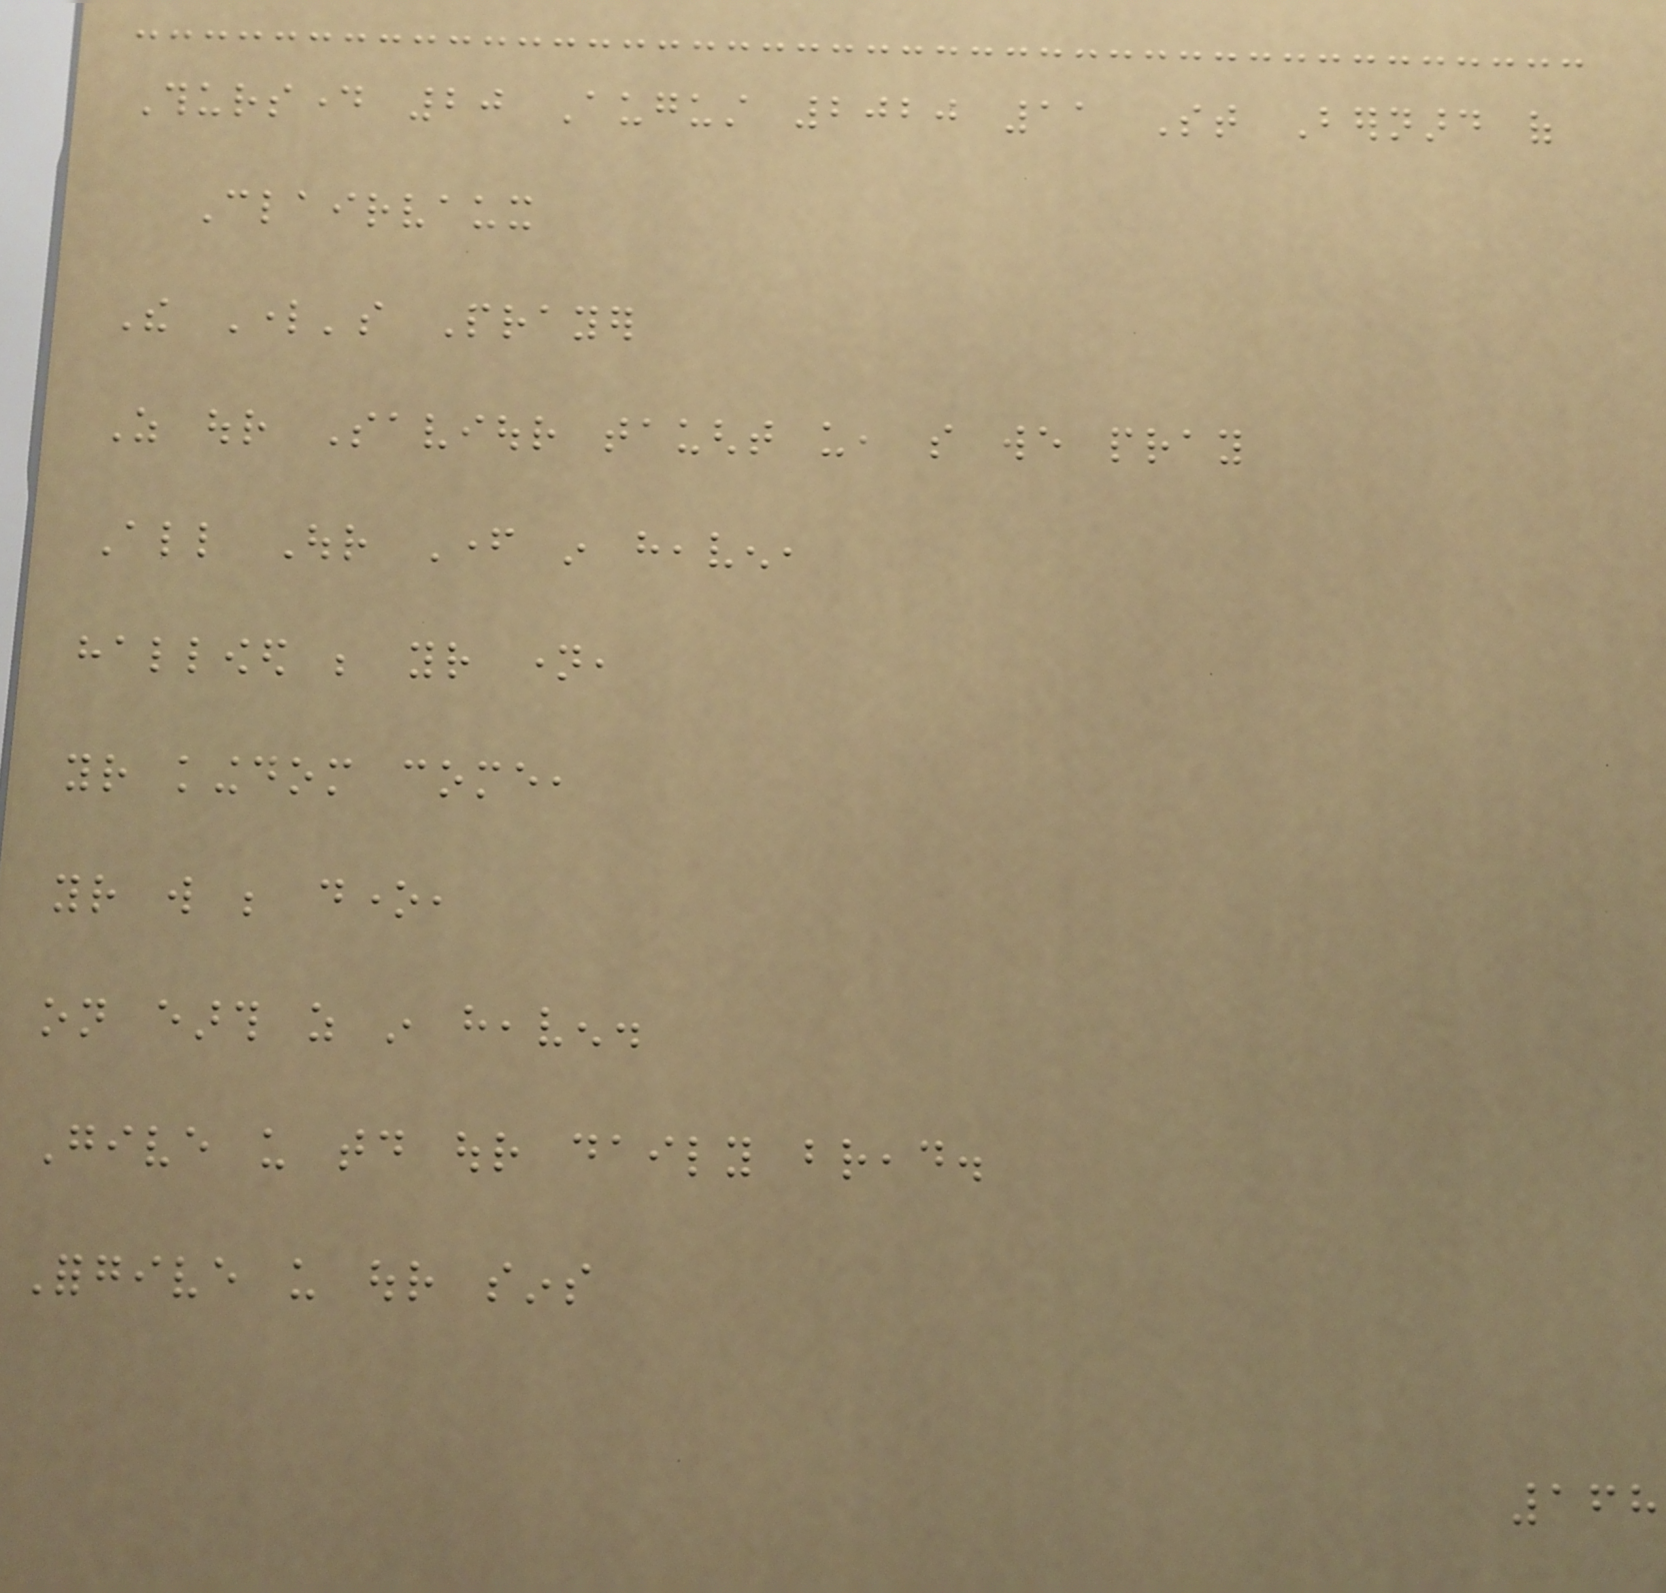Thursday 20 August 2020 11 St Bernard of
Clairvaux
The Lord's Prayer
As our Saviour taught us, so we pray
All Our Father in heaven,
hallowed be your name,
your kingdom come,
your will be done,
on earth as in heaven.
Give us today our daily bread.
Forgive us our sins
168
